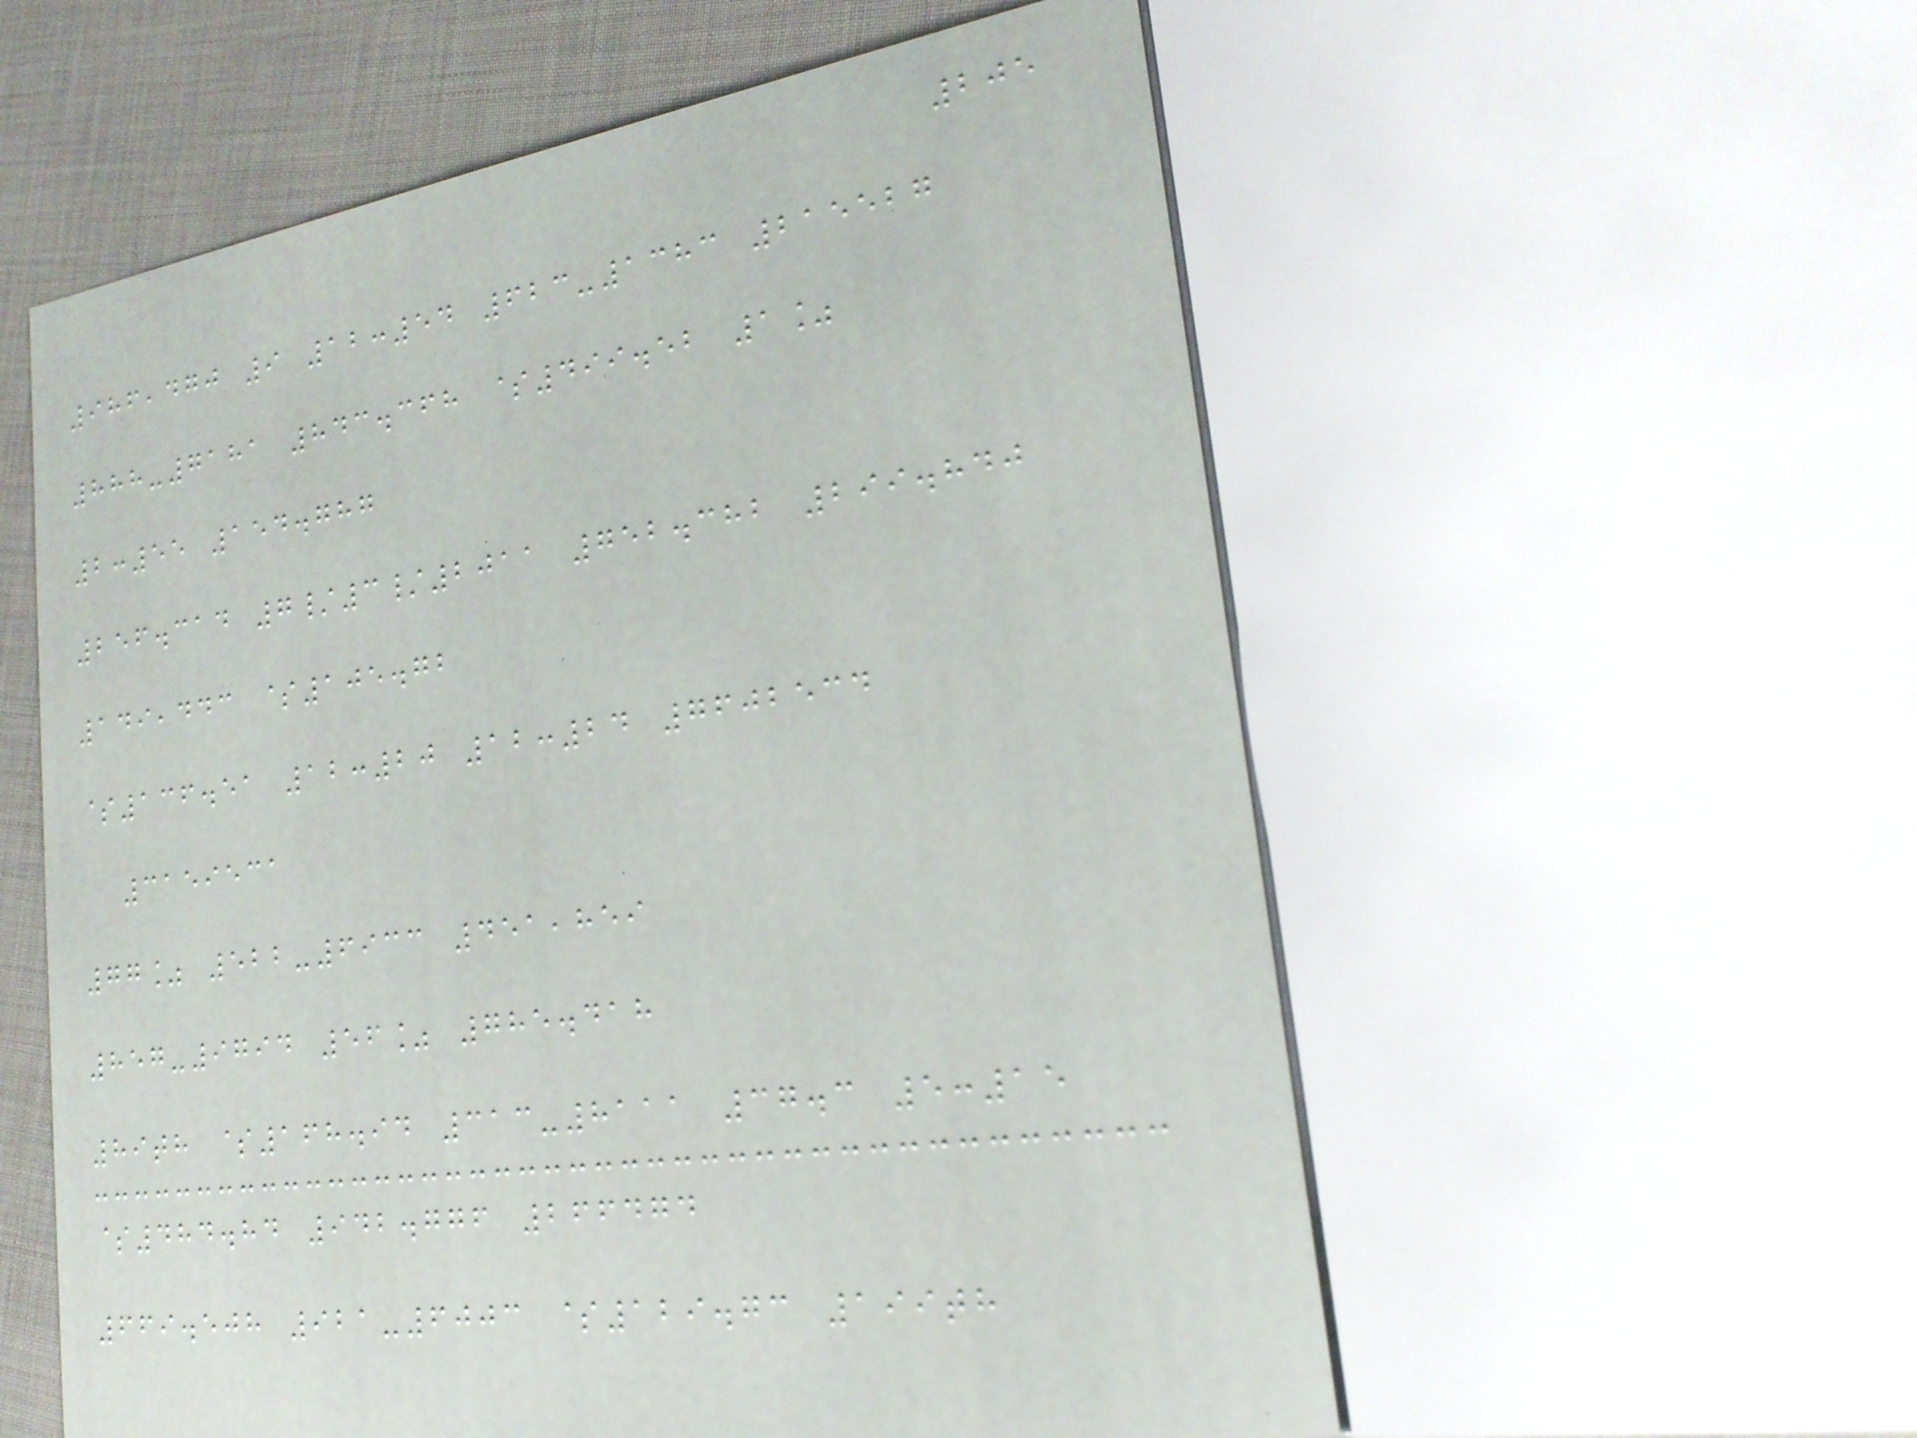205
986,470 9 12:54 623-1383 215527
888-7181 843.368 $499.52 1%
2:55 154.787
256.314 7/3/2011 752.382 299.840
149,443 $105.72
$136.51 12:20 12:24 7602534
3159531
77% 522-6933 451,859
857-9794 56% 785.418
89th $168.94 313-8111 37.3 5:15
$484.84 942.776 266474
669.508 921-6003 $129.73 199th
